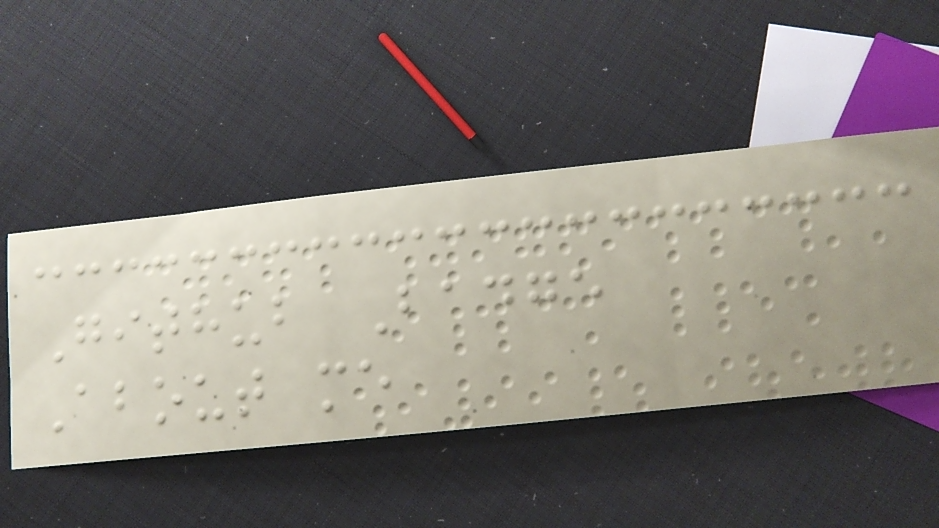Github Badge
About me
